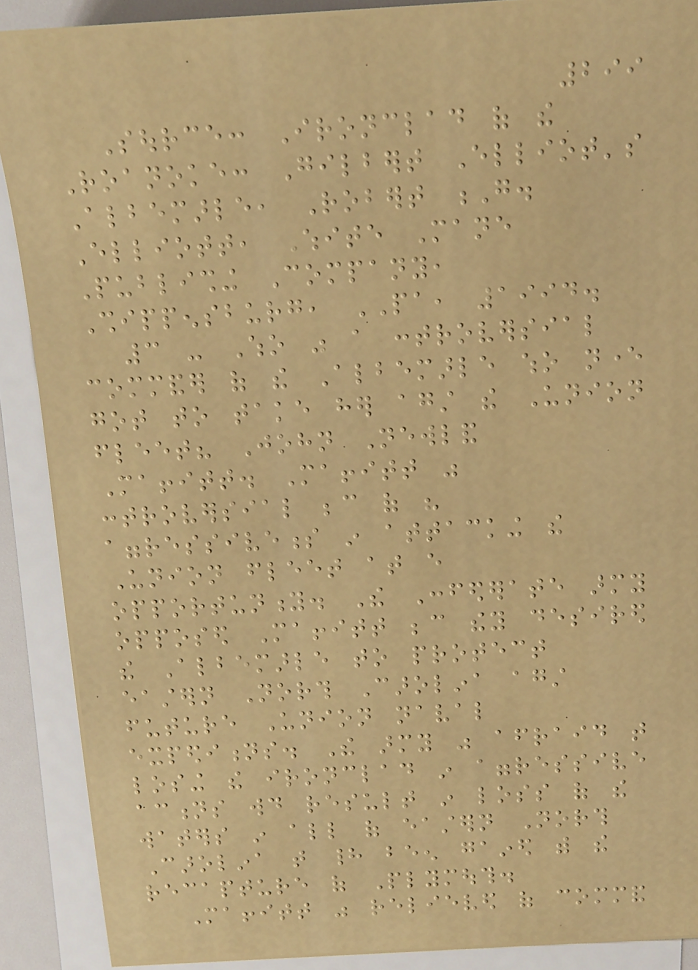299
Source: Ironclad of the
Roanoke: Gilbert Elliot's
Albemarle, Robert G.
Elliott, White Mane
Publishing Company,
Shippensburg, PA, 1994.
3 - Who was a controversial
commander of the Albemarle who never
got to take her against the Union
fleet? John Newland
Maffitt. Maffitt was
controversial because of his
aggressiveness in attacking the
Union fleet at every
opportunity. The Confederate army
opposed Maffitt because they desired
the Albemarle to protect
eastern North Carolina against
future Union naval
expeditions. The army was afraid that
losing the ironclad in aggressive
actions would result in loss of the
waters in all of eastern North
Carolina that had been gained with the
recapture of Plymouth.
Maffitt was relieved of command
